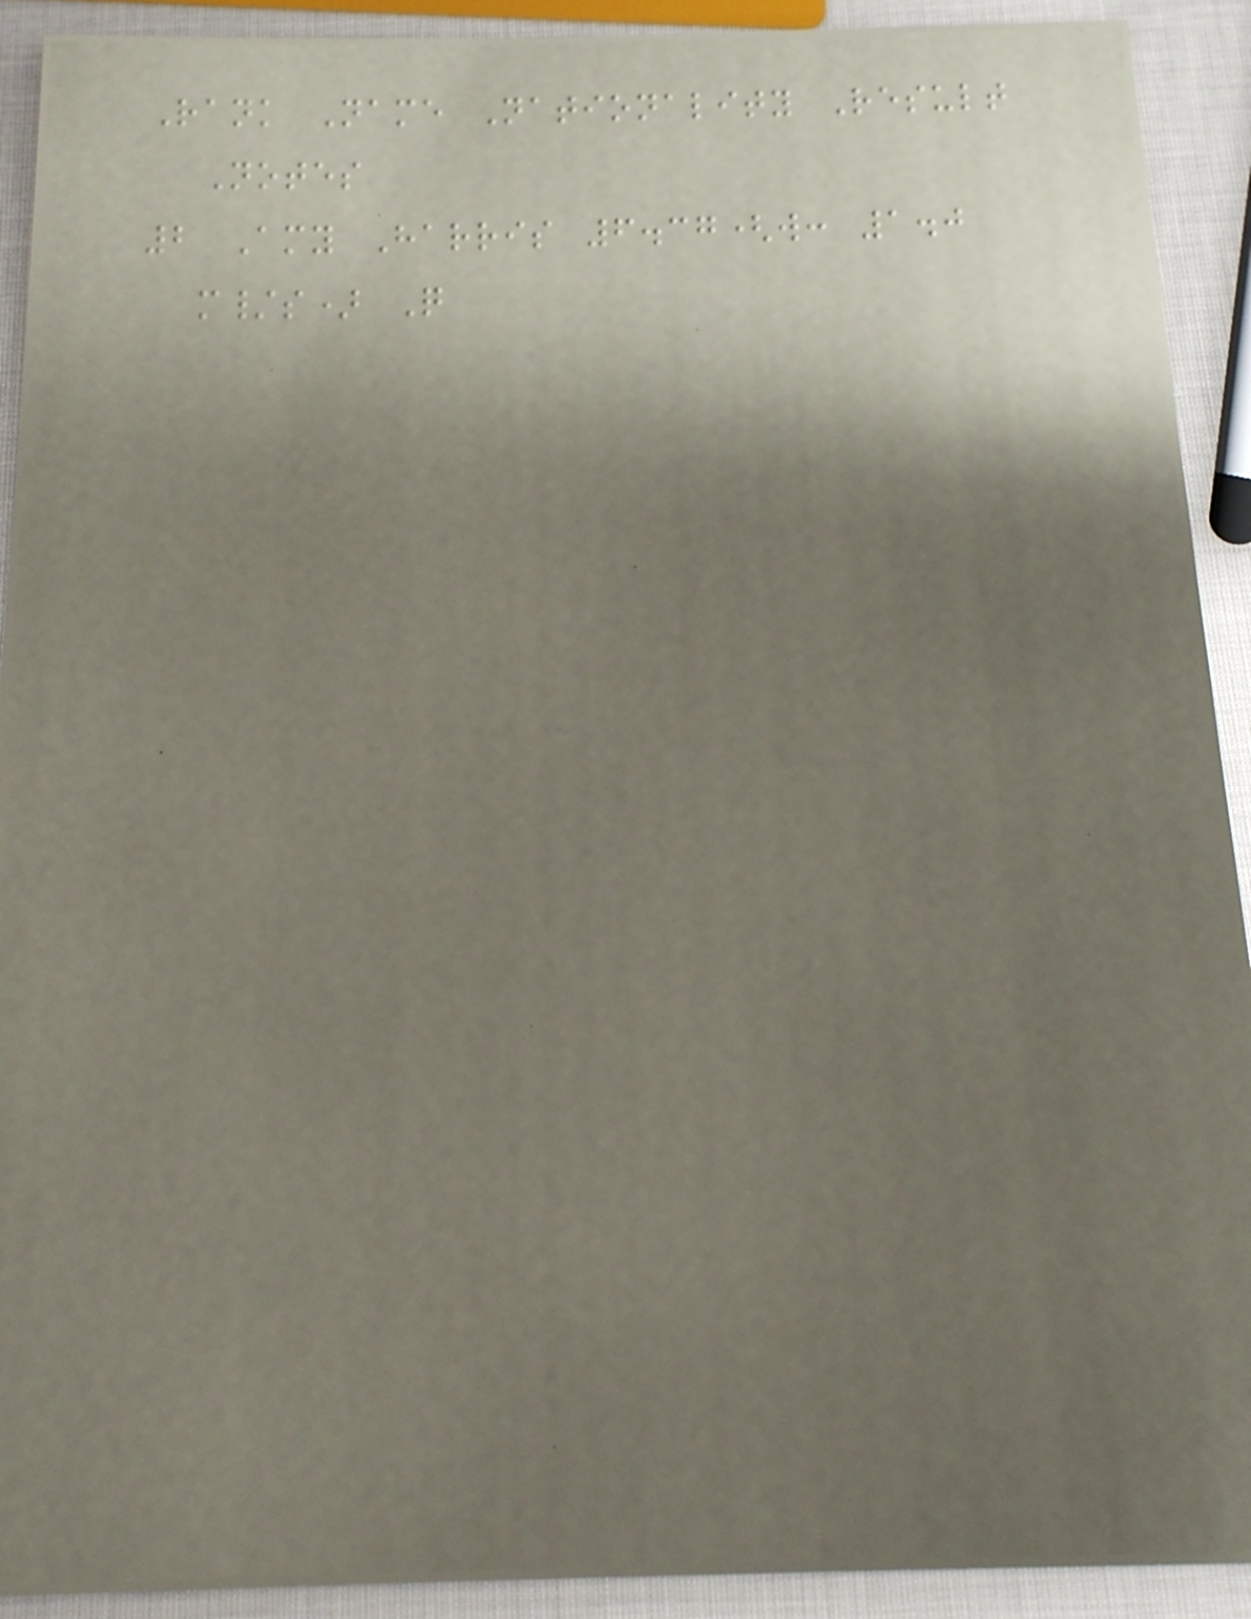Rank Name Nationality Result
Notes
2 Amy Harris 6.37(w: 1.0
m/s) Q
